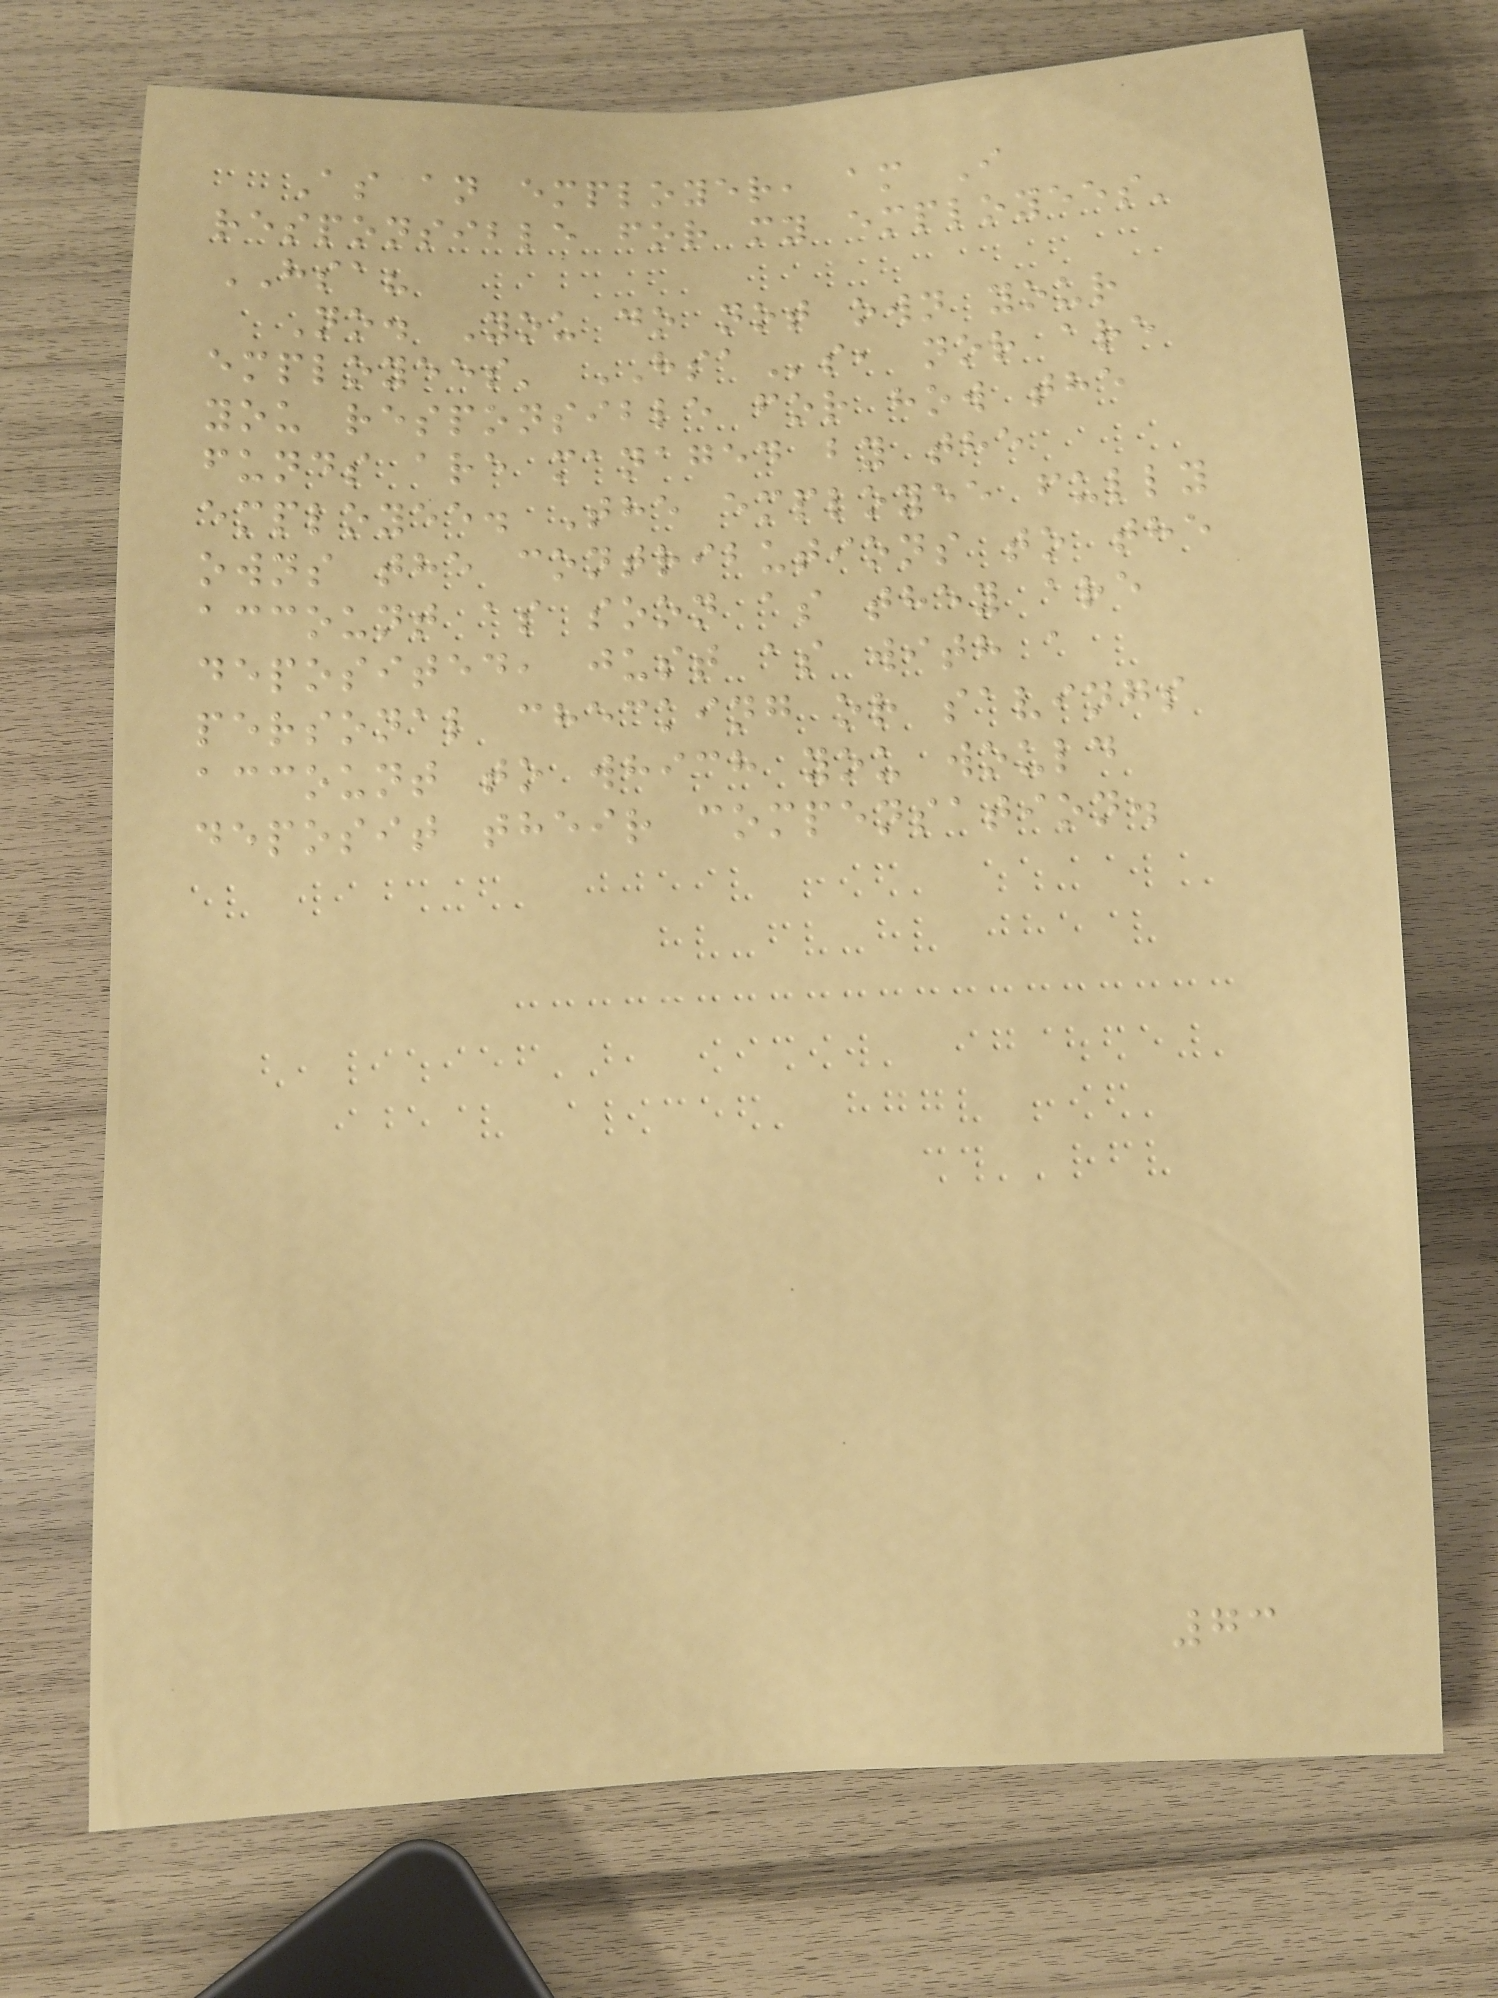As an employer, am I
responsible for my employees'
HSA?
No. You do not own your
employees' HSAs, nor are
you responsible for how the
funds are managed by the
employee. The employee fully
owns the contributions to the
account as soon as they are
deposited, just as with a
personal checking or savings
account to which you would
deposit their compensation.
73
